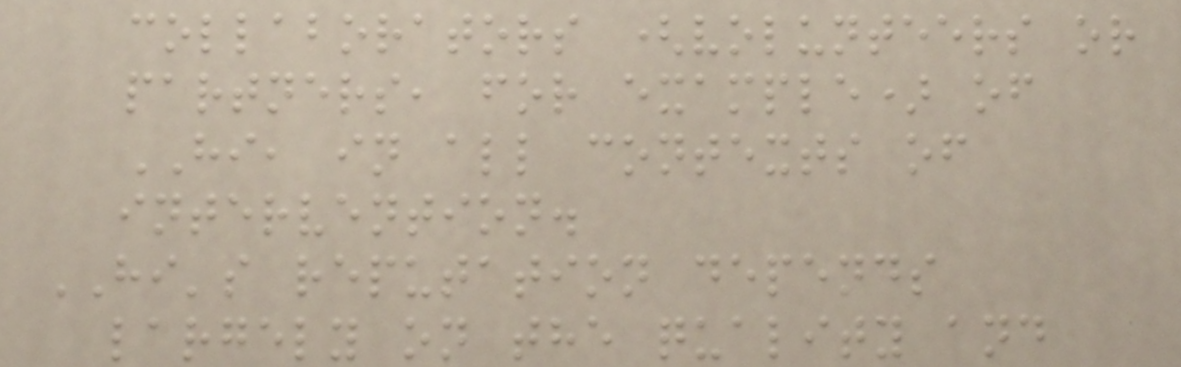collaborators (volunteers or
partners, for example) of
HI, in all contexts of
intervention.
HI's reputation depends
largely on the quality and
